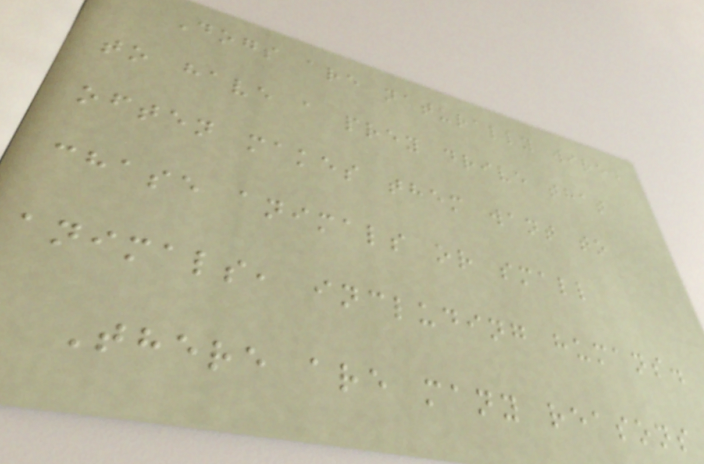Dogs are naturally wired
to have a prey drive that
often makes them want to
chase animals or small
animals, including humans.
There are many reasons
